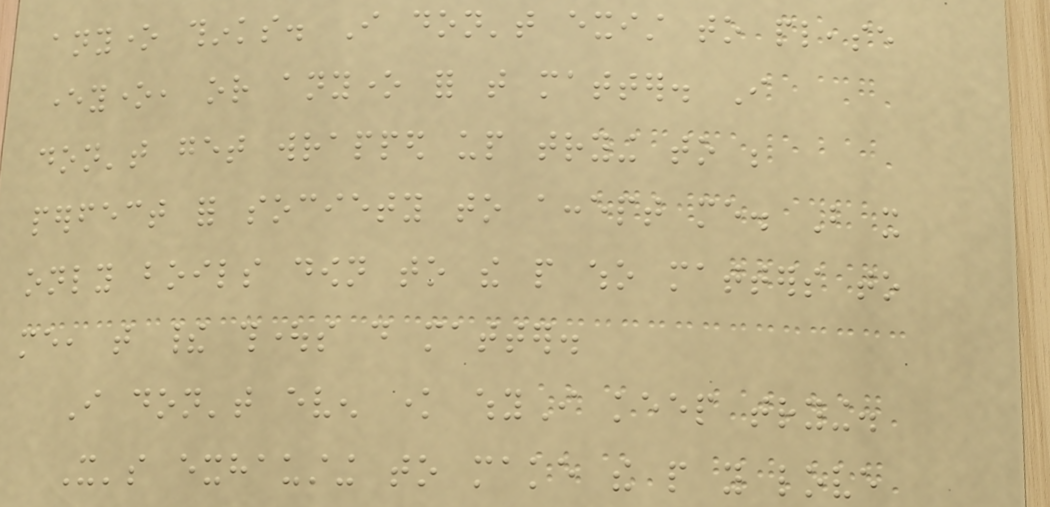anyone thinks. I don't exist to please
everyone, or anyone for that matter. I
don't get wrapped up trying to be
perfect for society to accept me. But it
only boils down to the people who matters to
me, that their thoughts do matter.
I don't even know whyI keep trying.
It's exhausting to make the people you love
